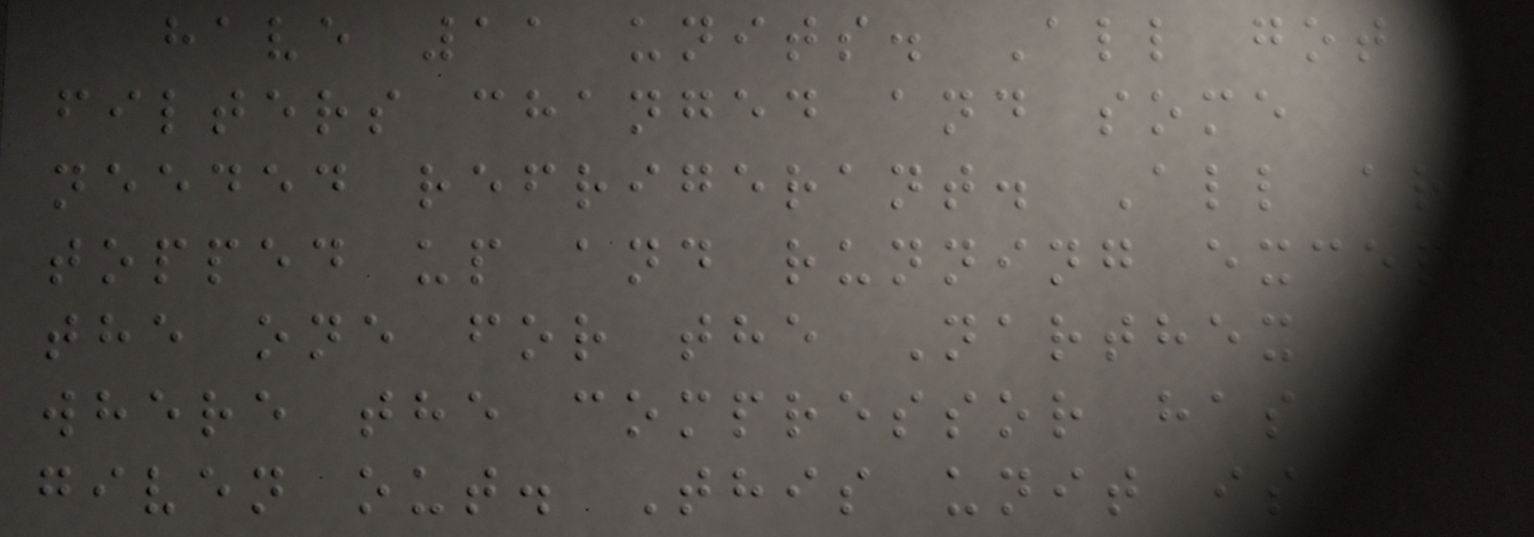have 11 units. All got
filters changed and some
needed refrigerant. All are
topped up and running except
the one for the Narthex
where the compressor has
given out. This unit is 15
